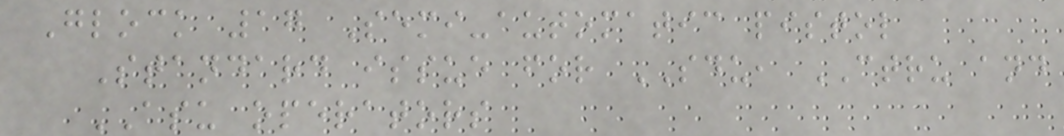Glock 17 Semi-automatic pistol
Standard issue for SDU, CTRU and
ASU operators
